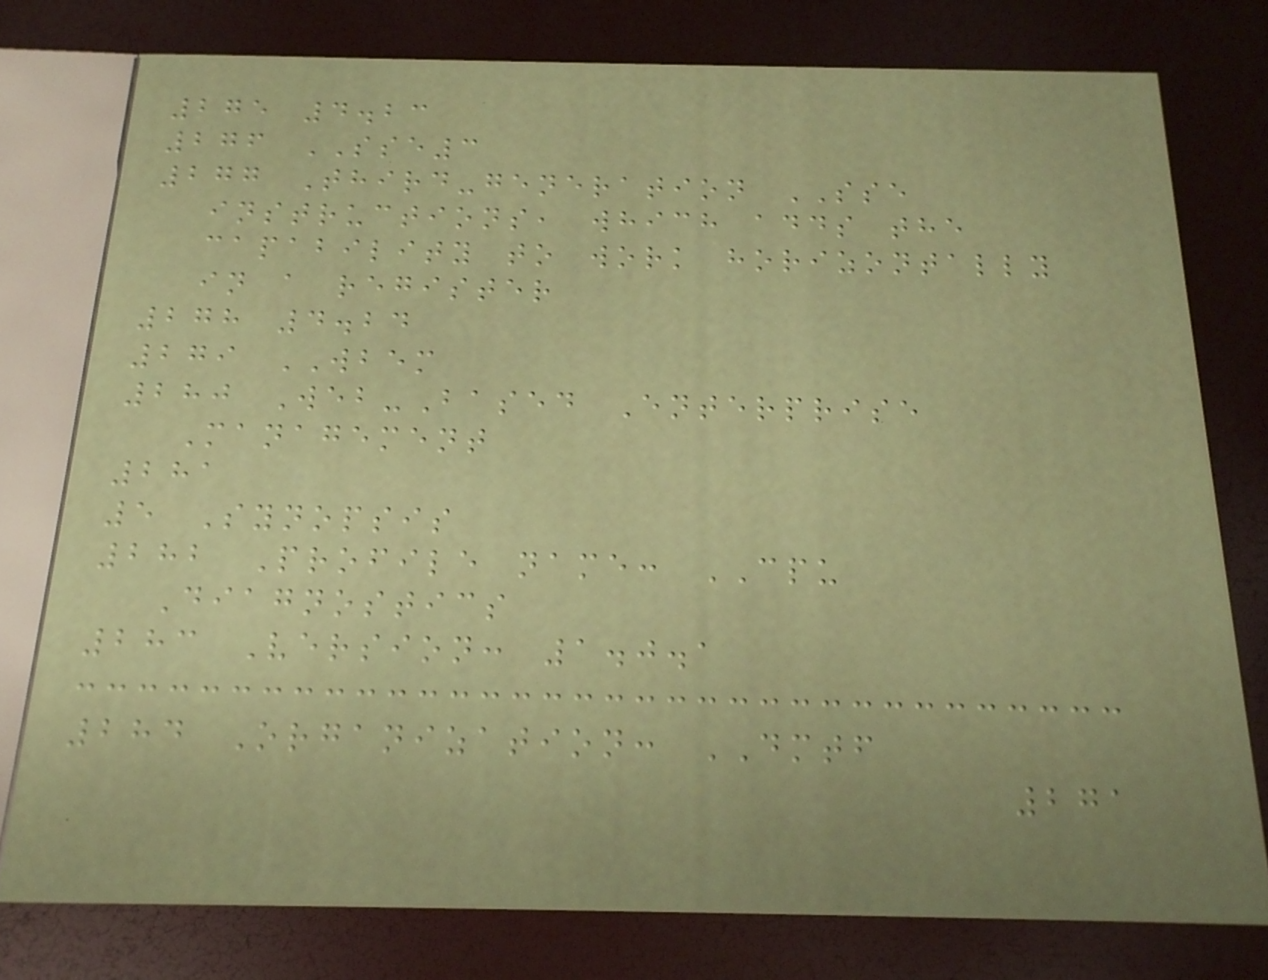275 4.23
276 SSE3
277 Third-generation SSE
instructions, which adds the
capability to work horizontally
in a register
278 4.24
279 WBEM
280 Web-Based Enterprise
Management
281
5 Synopsis
282 Profile name: CPU
Diagnostics
283 Version: 1.0.1
284 Organization: DMTF
271
